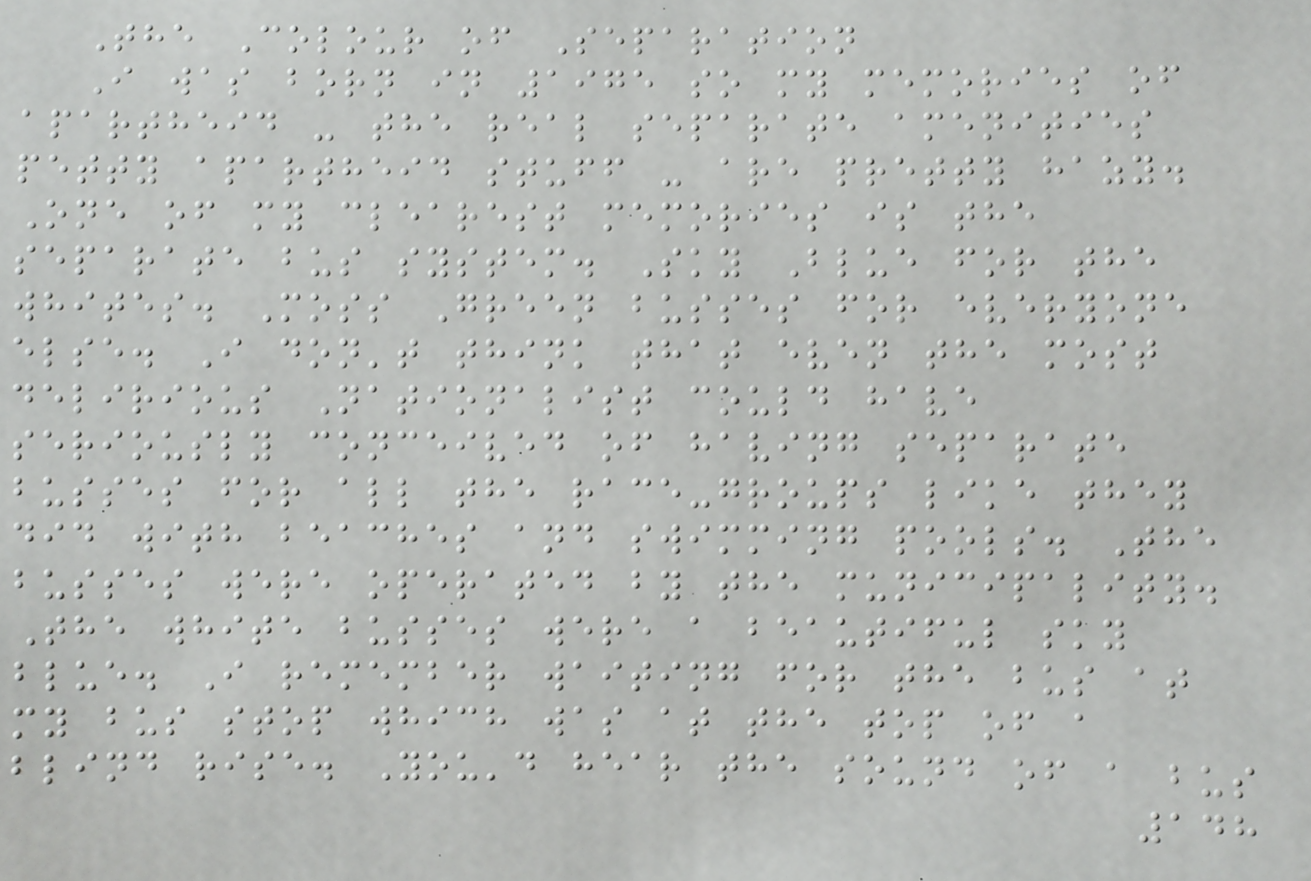The Colour of Separation
I was born in 1975 so my memories of
apartheid - the real separate amenities
petty apartheid stuff - are pretty hazy.
One of my clearest memories is the
separate bus system. Sky Blue for the
whites. Moss Green busses for everyone
else. I don't think that even the most
delirious Nationalist could have
seriously conceived of having separate
busses for all the race-groups like they
did with beaches and swimming pools. The
busses were operated by the municipality.
The white busses were a beautiful sky
blue. I remember waiting for the bus at
my bus stop which was at the top of a
blind rise. You'd hear the sound of a bus
148
